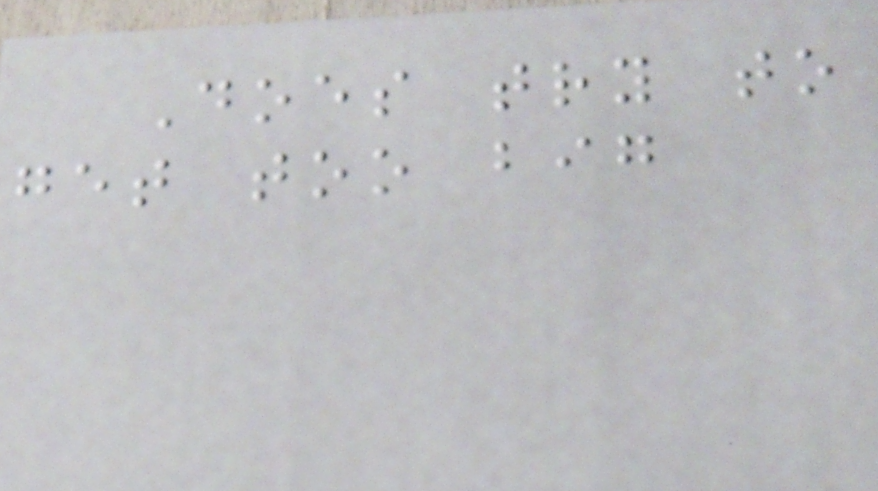Does try to
get too big
